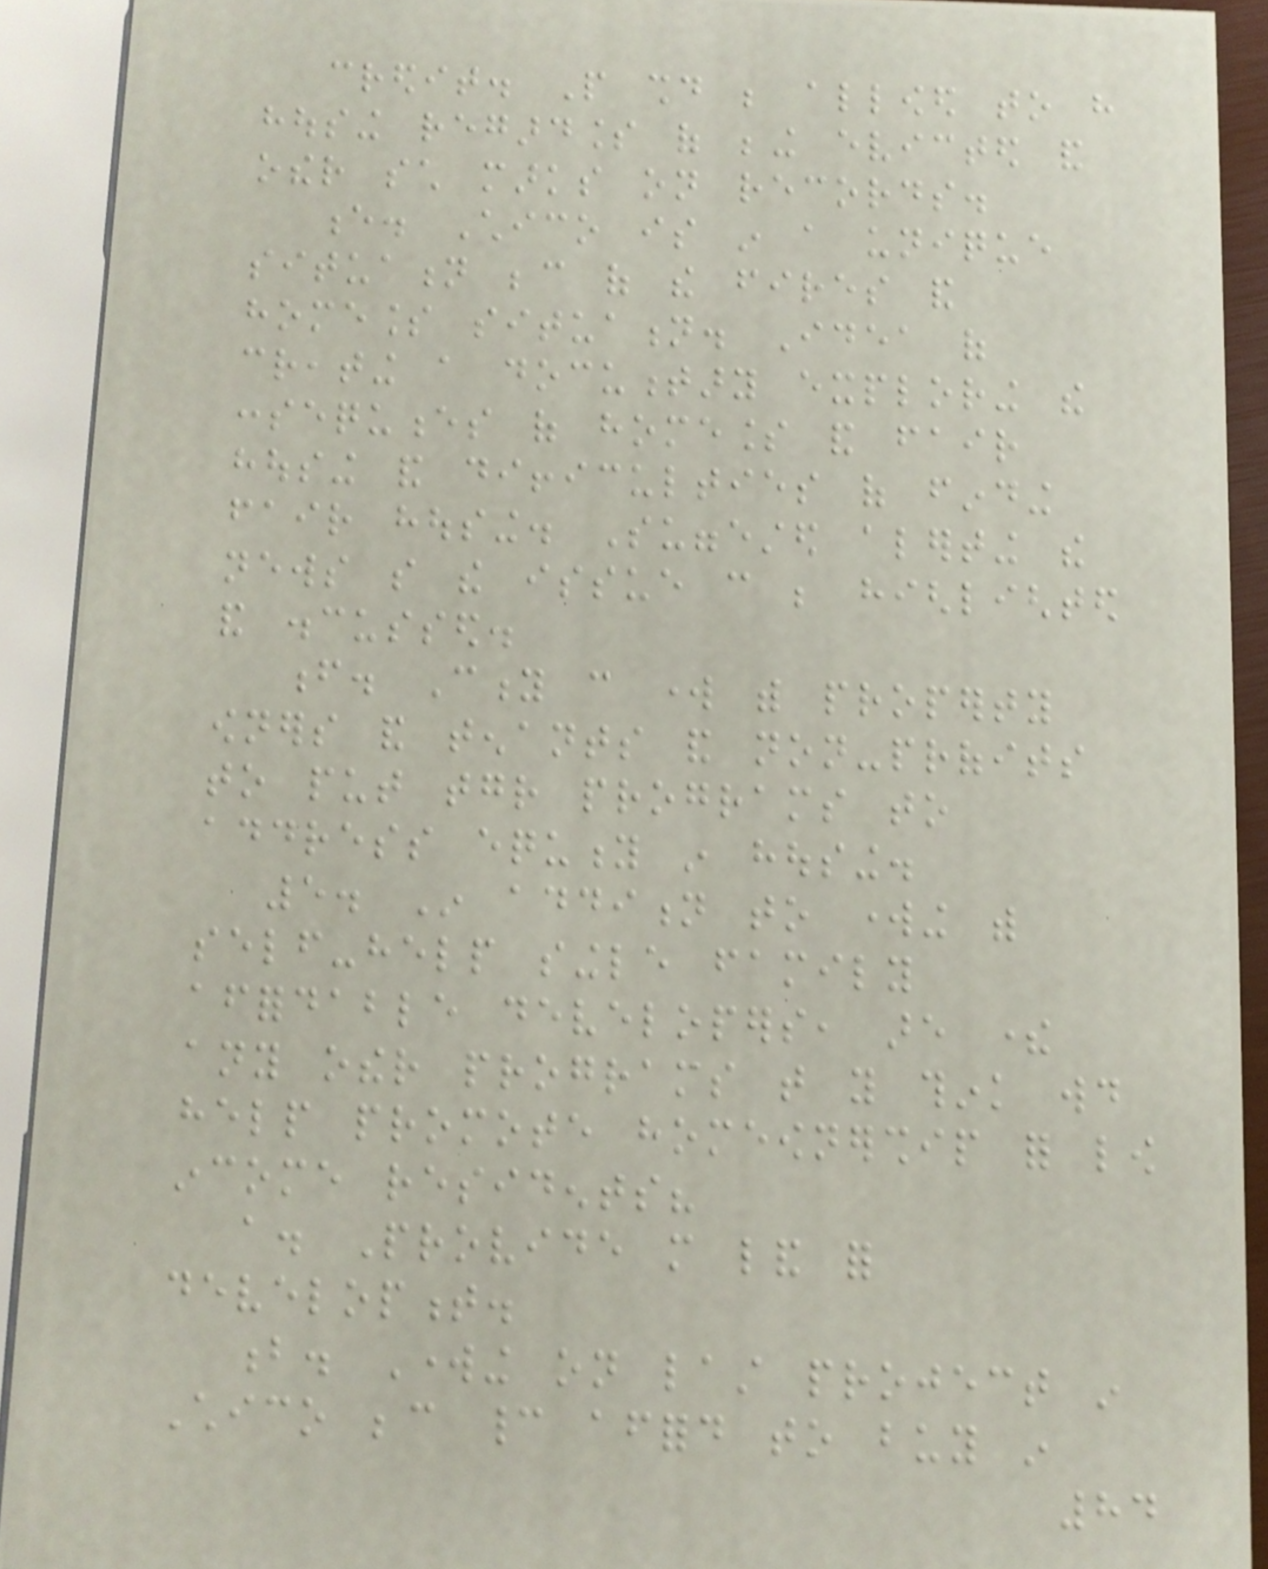credit. People should be allowed to have
housing regardless of being evicted and
other such marks on records.
e. Chico is in a unique
situation because of the fires and
homeless situation. Idea of
creating a documentary exploring the
consequences of homeless and fair
housing and difficulties of finding
fair housing. Suggested alerting the
news so the issue can be highlighted
and discussed.
f. City can work with property
owners and tenants and non-profits
to put together programs to
address equity in housing.
5. In addition to working with
self-help single family
affordable developers, are there
any other programs that you think would
help promote homeownership for low
income residents?
a. Provide more land for
development.
b. Working on last project in
Chico because cannot afford to buy in
84
